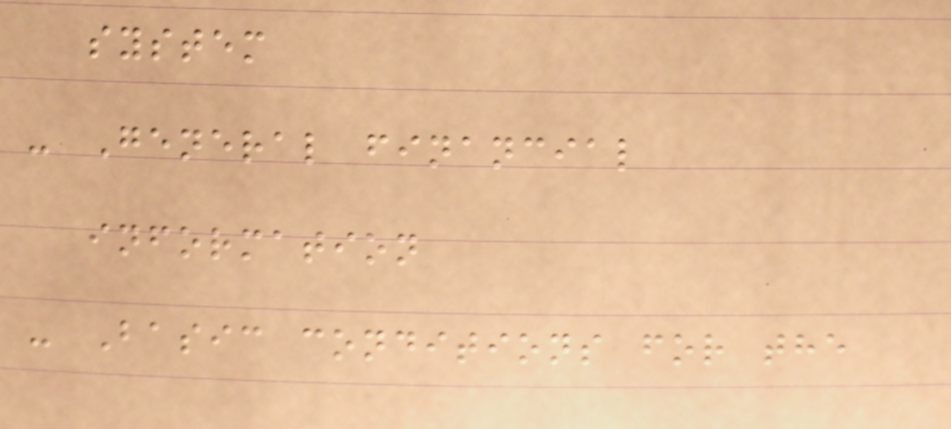system
- General financial
information
- Basic conditions for the
